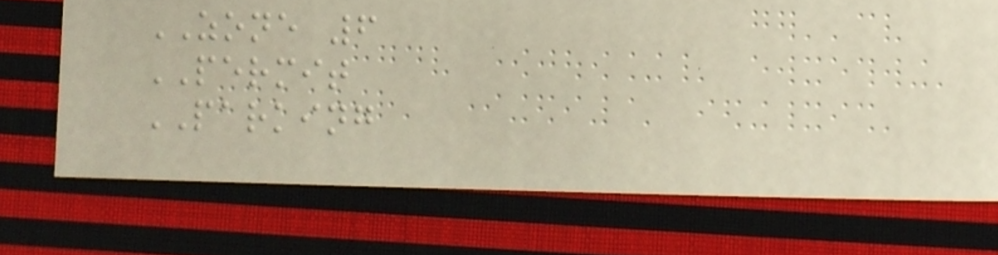ZONE 6
PERMIT
PARKING
